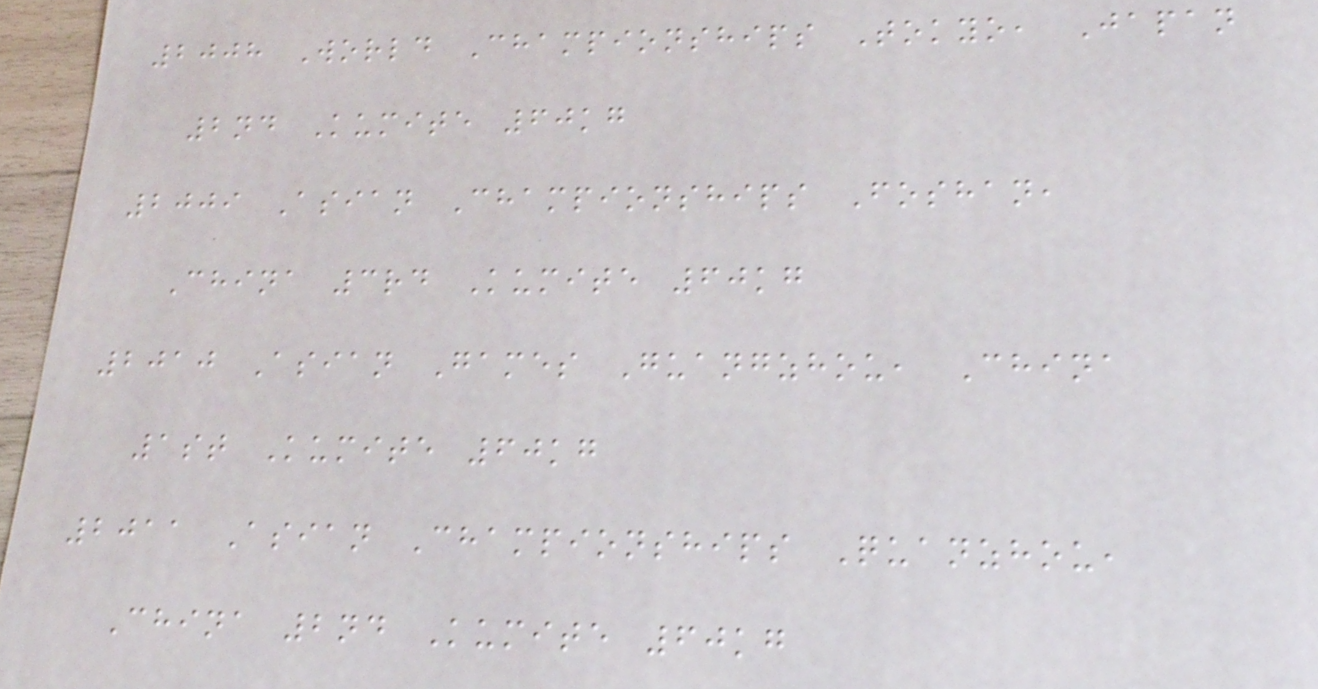2008 World Championships Tokyo, Japan
2nd Kumite 60kg
2009 Asian Championships Foshan,
China 3rd Kumite 60kg
2010 Asian Games Guangzhou, China
1st Kumite 60kg
2011 Asian Championships Quanzhou,
China 2nd Kumite 60kg
